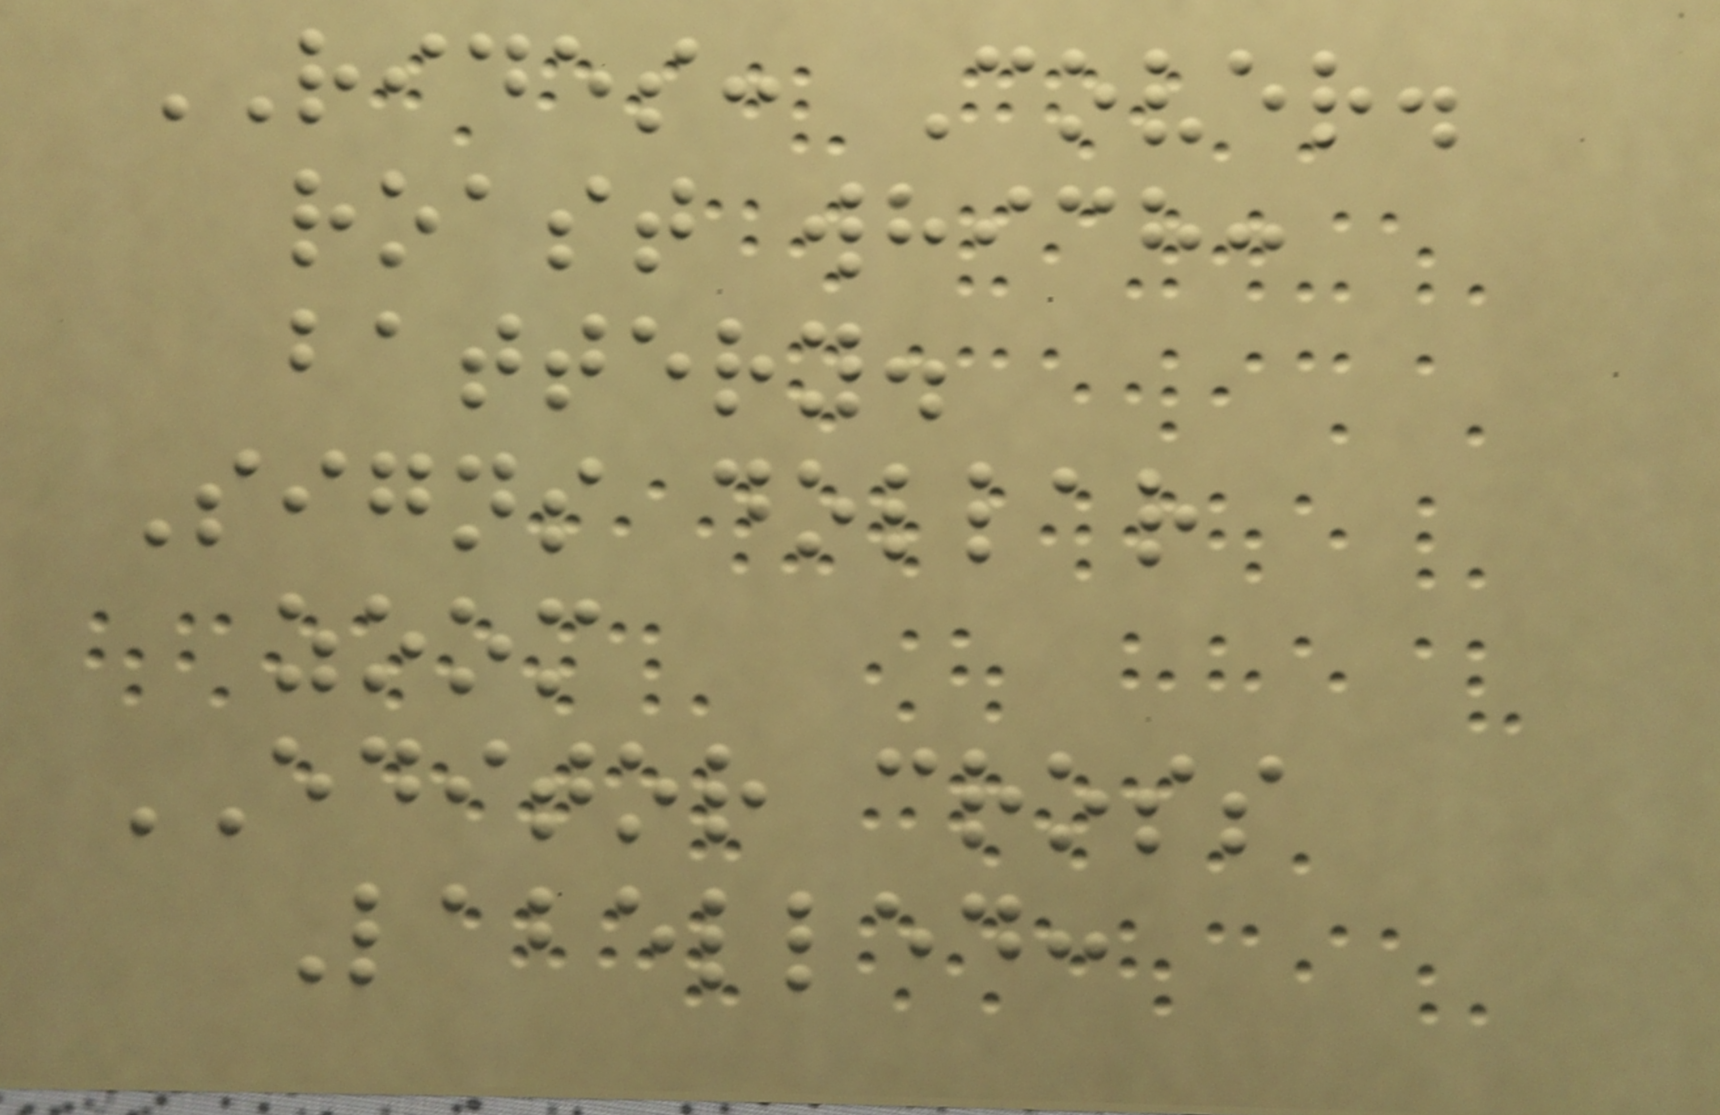RIDES: Cover.
roast which:
battery.
Signs dollar
zoom
EDITOR cross
Labelled:
